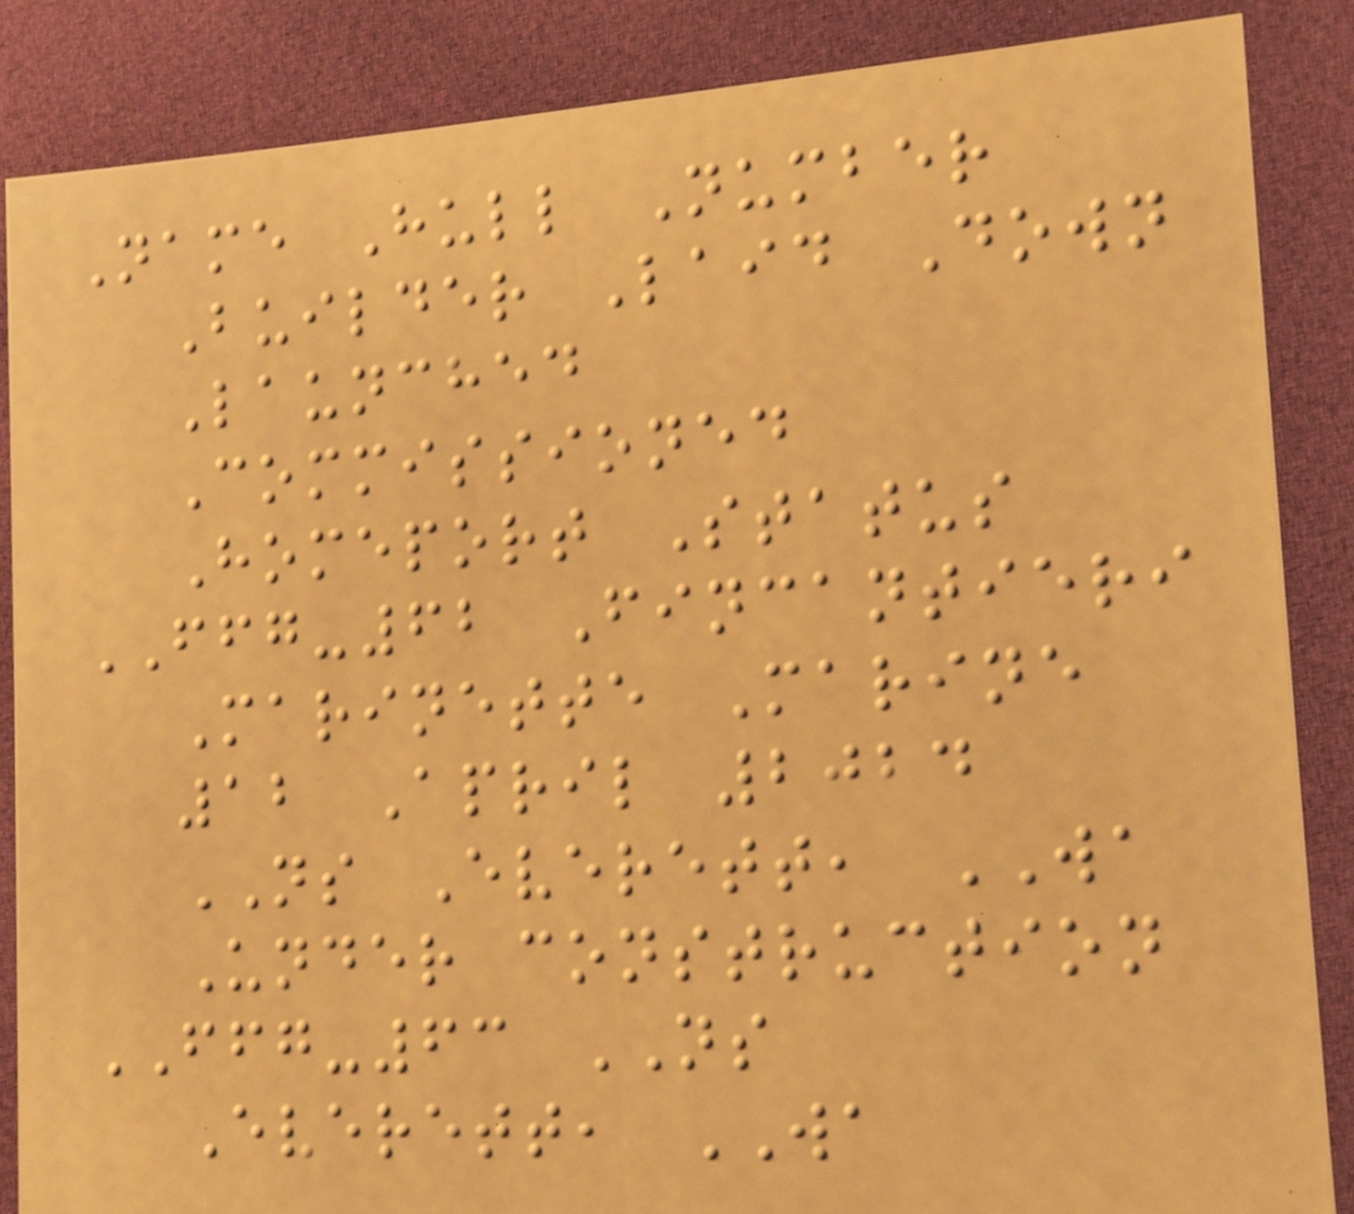Name Hull Number
Builder Laid Down
Launched
Commissioned
Homeport Status
FFG-62 Fincantieri
Marinette Marine
12 April 2024
NS Everett, WA
Under construction
FFG-63 NS
Everett, WA
